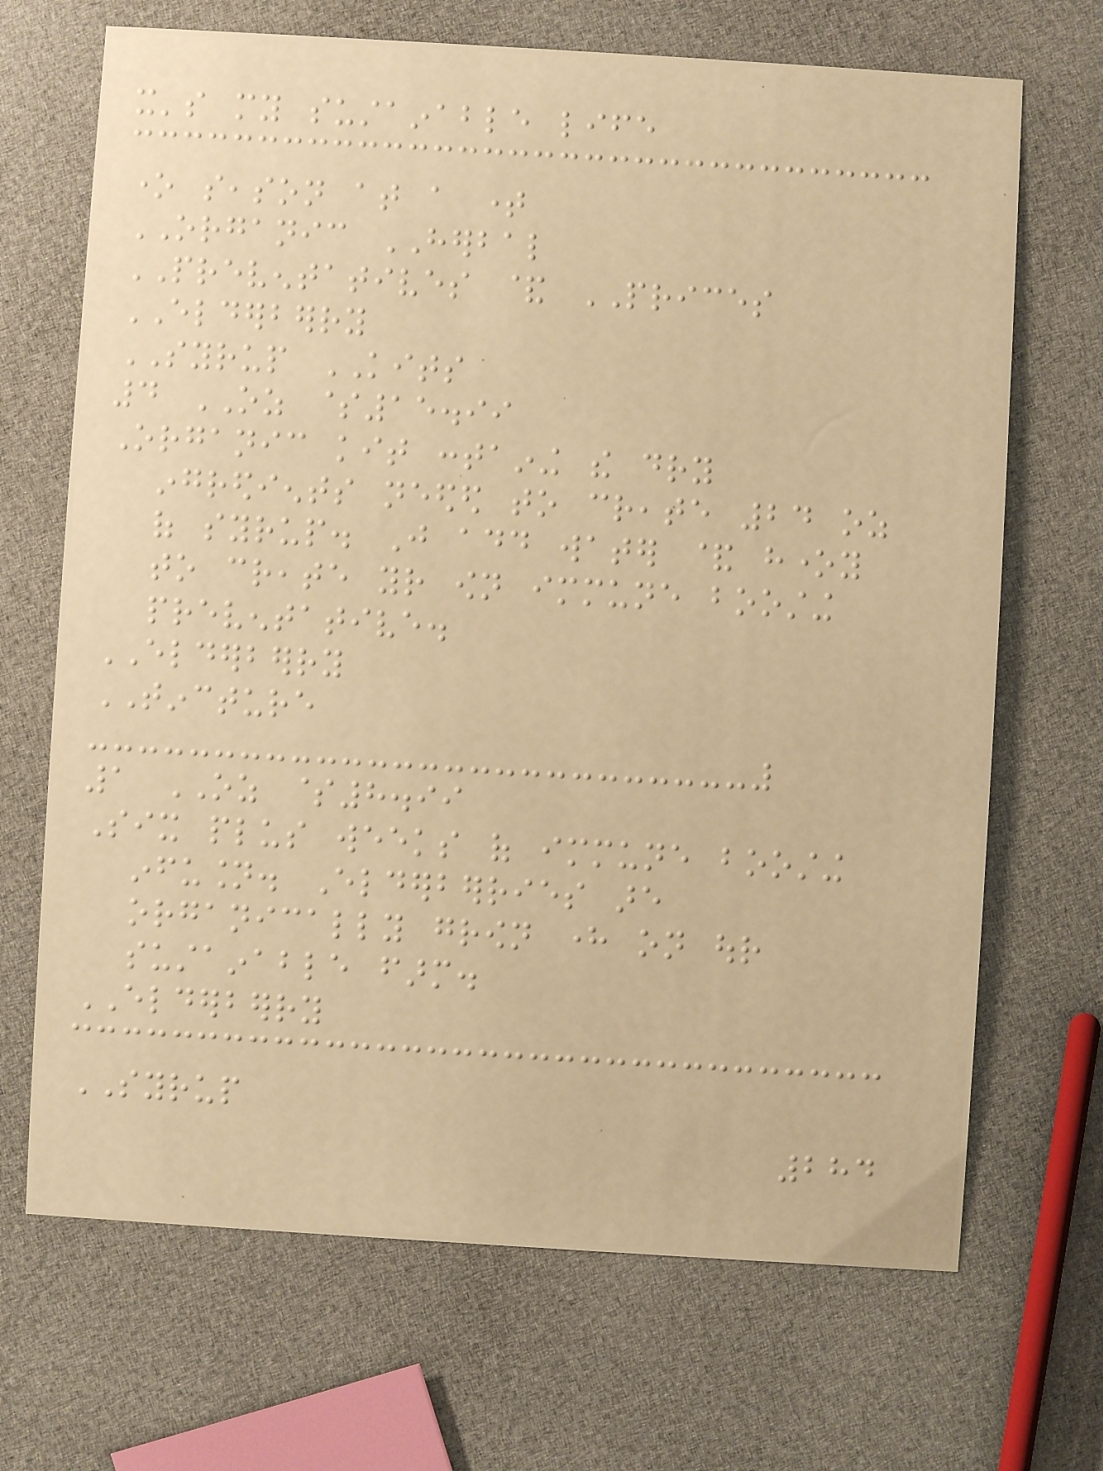it's my sustainable life
one season at a time
ORGANIC HERBAL
PREVENTATIVES & PRICES
ELDERBERRY
SYRUP KITS
4 OZ $15.99
Organic kit containing the dry
ingredients needed to create 24 oz
of syrup. Just add water & honey
to create your own immune boosting
preventative.
ELDERBERRY
TINCTURE
1 OZ $8.99
Six plus weeks of immune boosting
infusion. Elderberries are
organically grown here on our
sustainable farm.
ELDERBERRY
SYRUP
284
